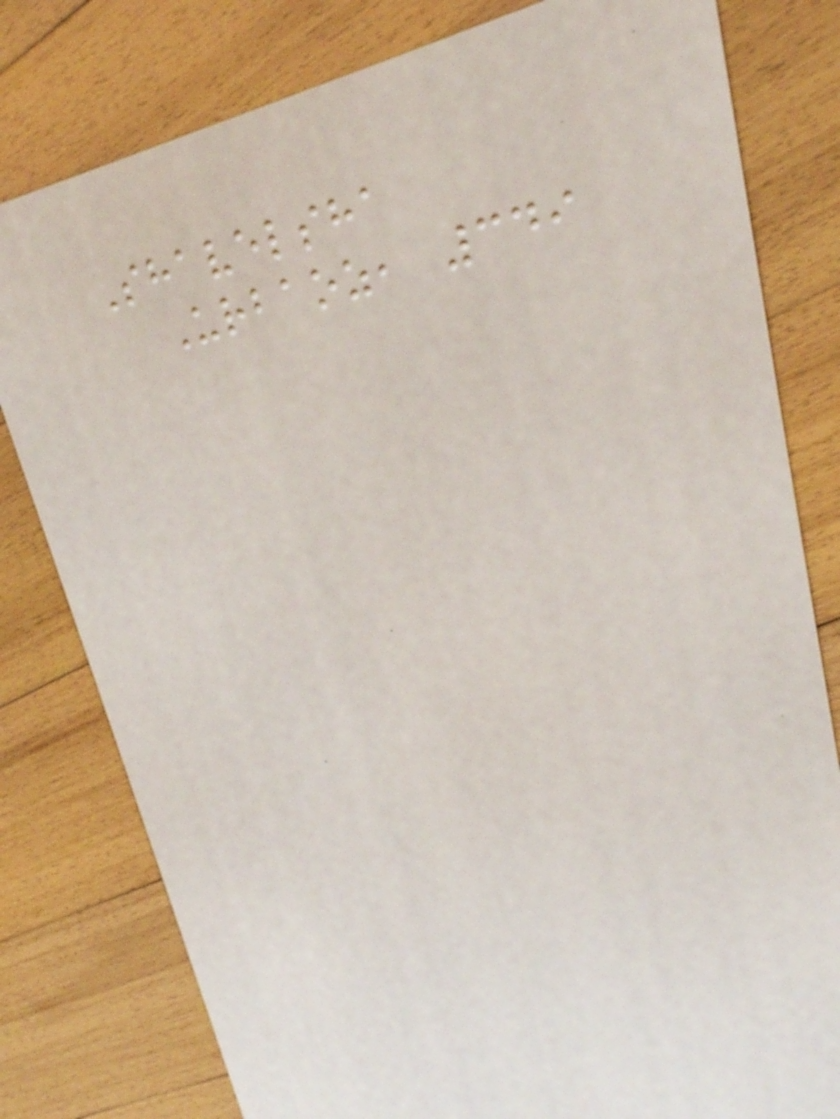Shavelsha
Urbaoz, 349
